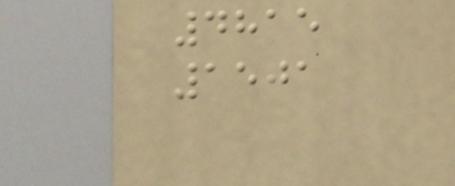4815
1501
